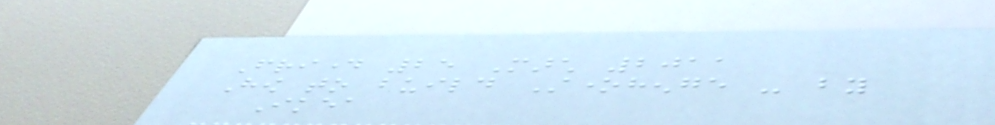Friday 25 March 2011
How to build Stonehenge - by
Ikea
